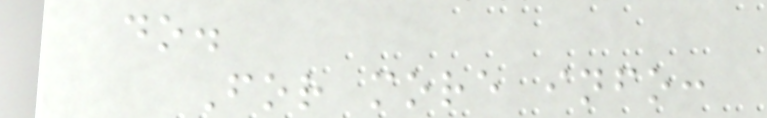do.
For more info:
